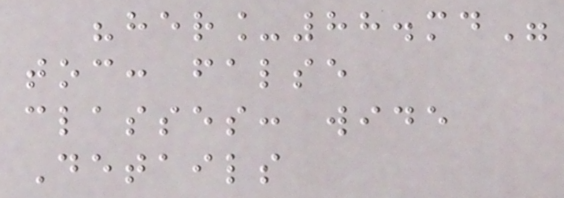"her_88.md"
toc: false
classes: wide
Details
